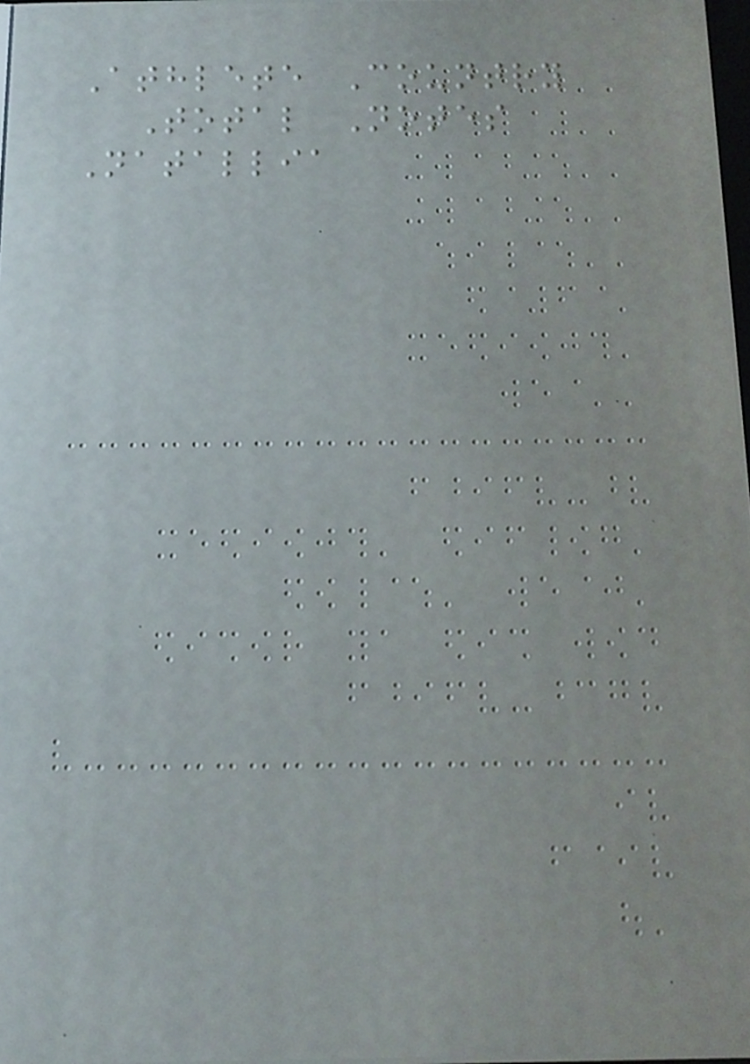Athlete Country
Total Notes
Natallia
